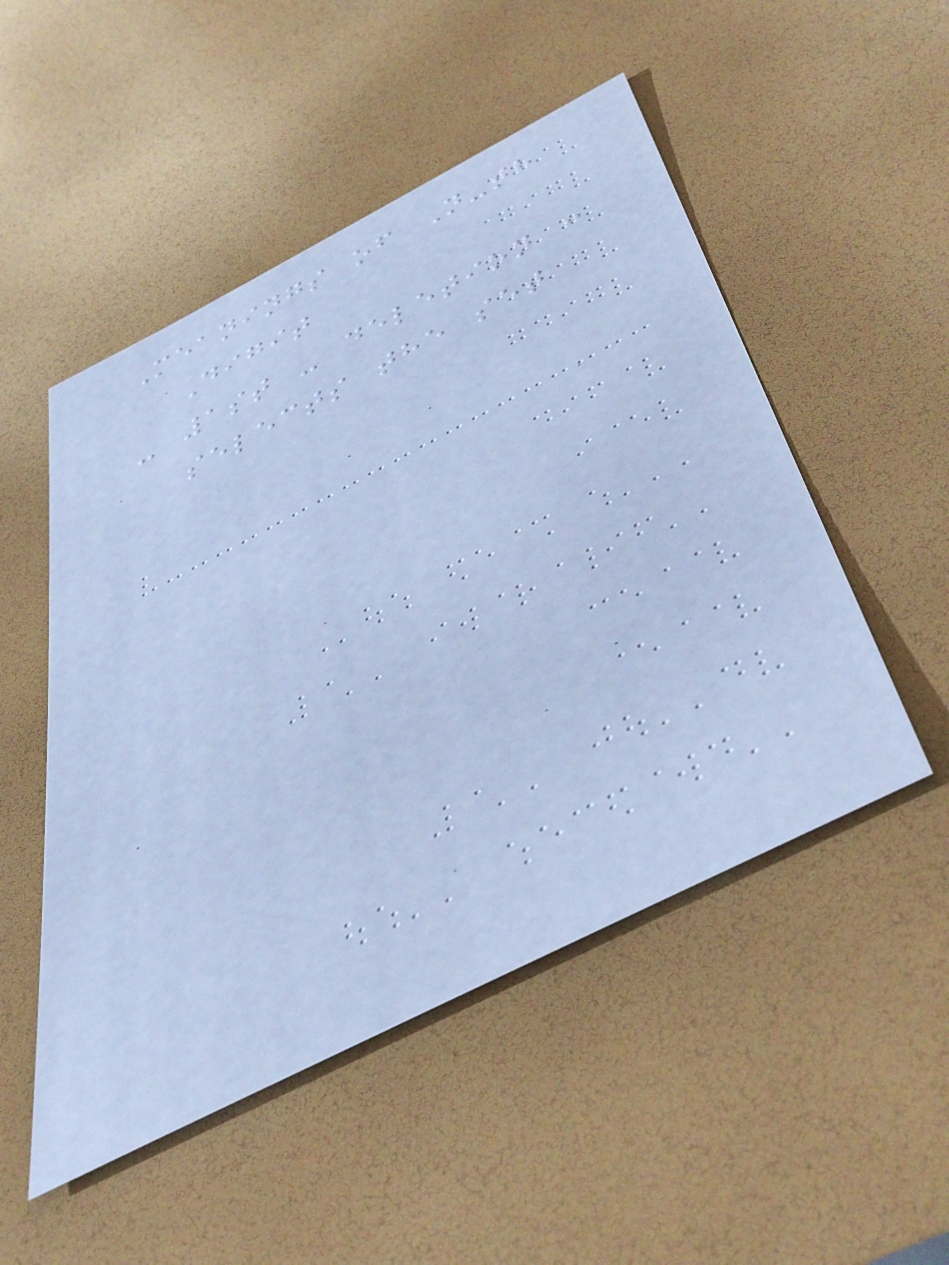Meanings of N-th
Digit
- 1st - deletion :
selects the set
